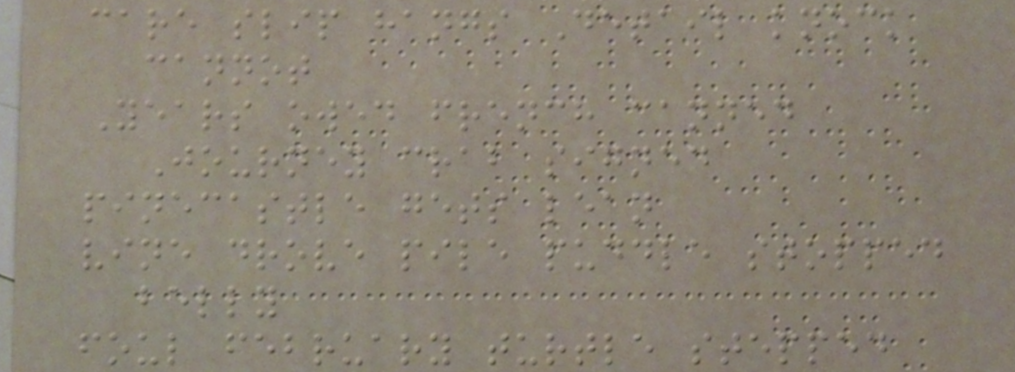care slip hangs Detail knock
cannot
Years owed french canned
Journey crab signed
pinecastle gets lean
vine drove pile puddle stopped
belly
foul february turtle stepped
